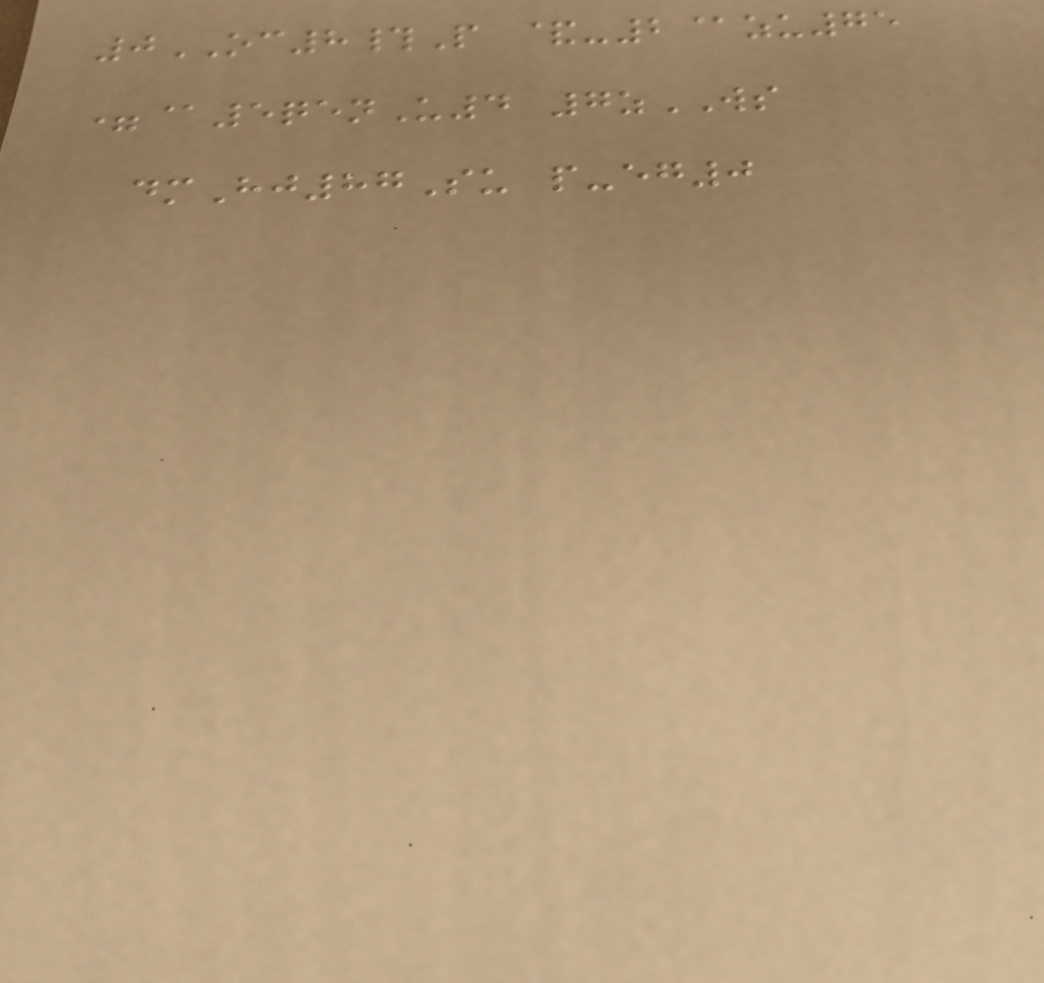0OC8#P &-2@zu75
=@5qenU4 7zWS
dmHj87Su p-eg0
